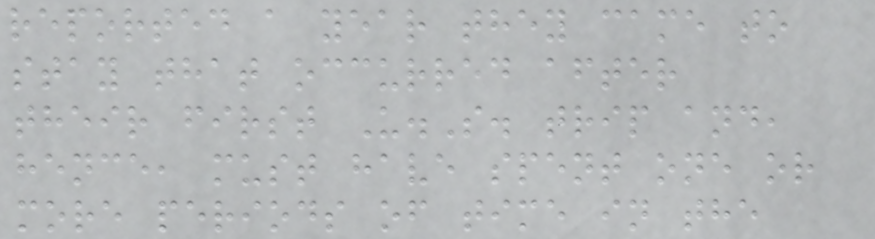reported a year they came to
stay that occurred after
their first U.S. trip and,
hence, must have spent one or
more periods of time in the
